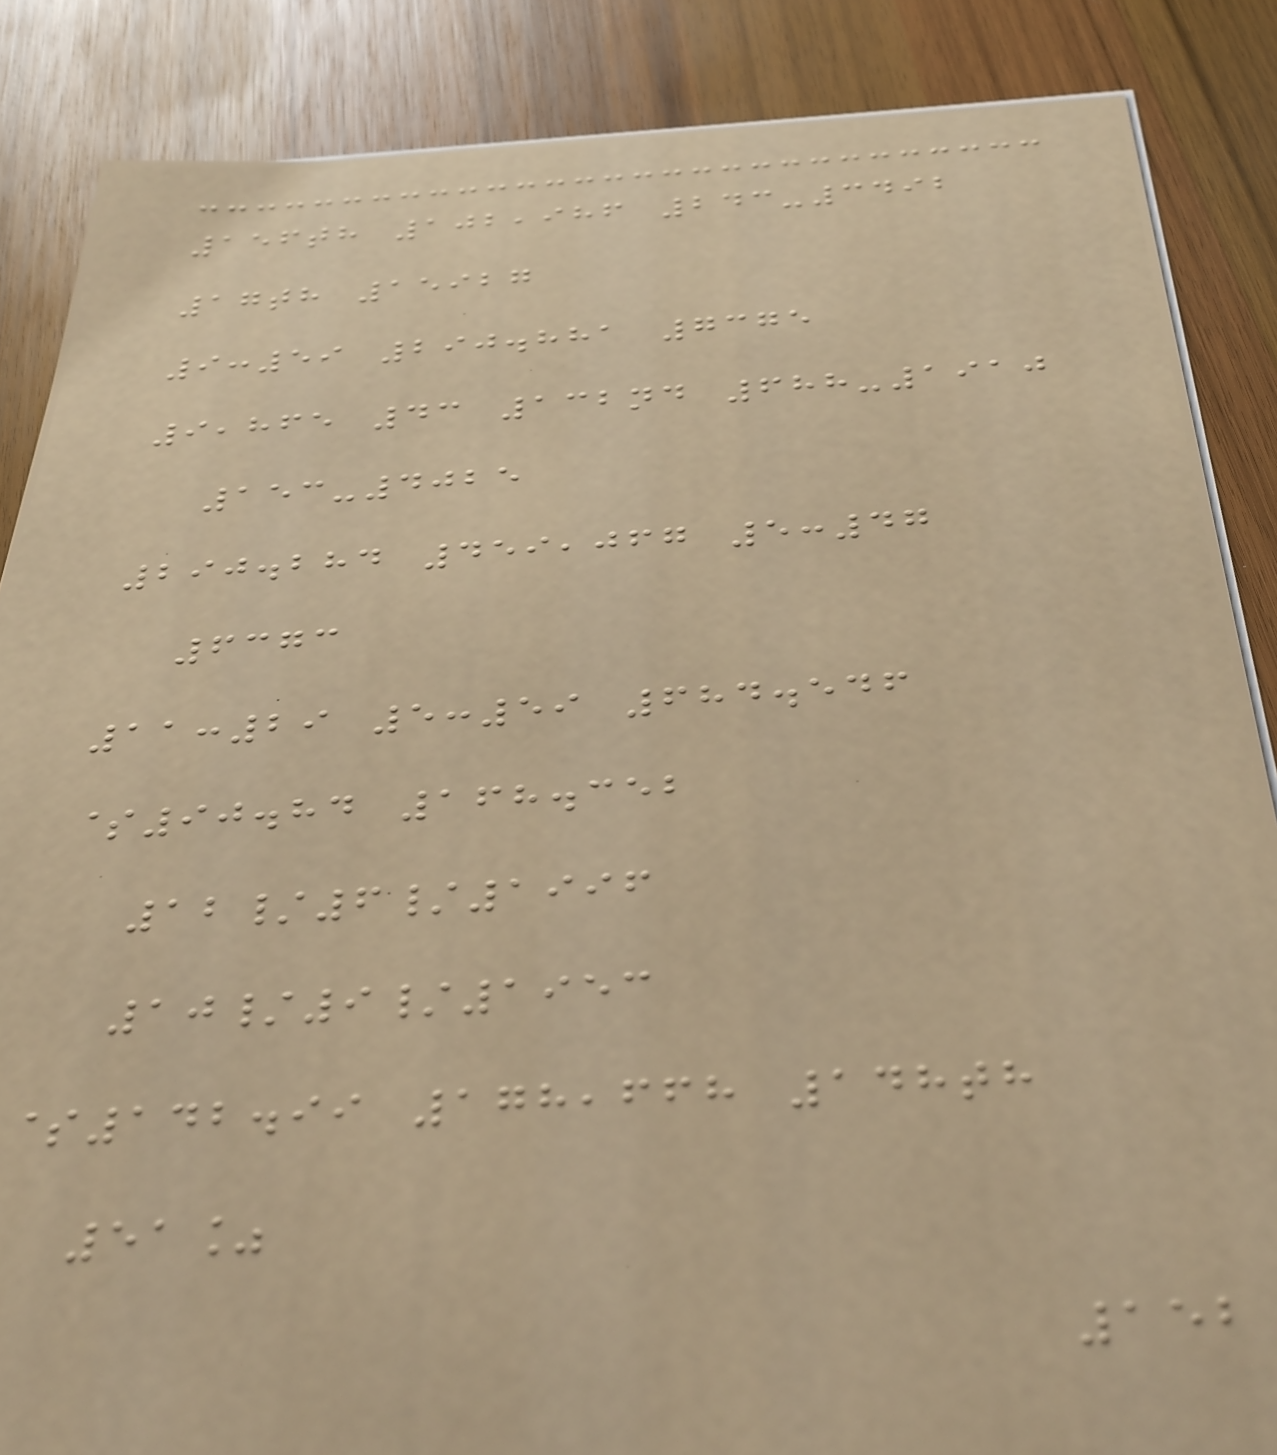156th 102,986 243-3492
17th 15927
9:59 290.881 7375
9,865 43 132nd 688-1910
153-4025
290.284 459,067 5:47
6373
11:29 5:59 684.546
$90.84 168.352
12/6/1996
10/9/1953
$142.99 178,668 148th
51%
152
